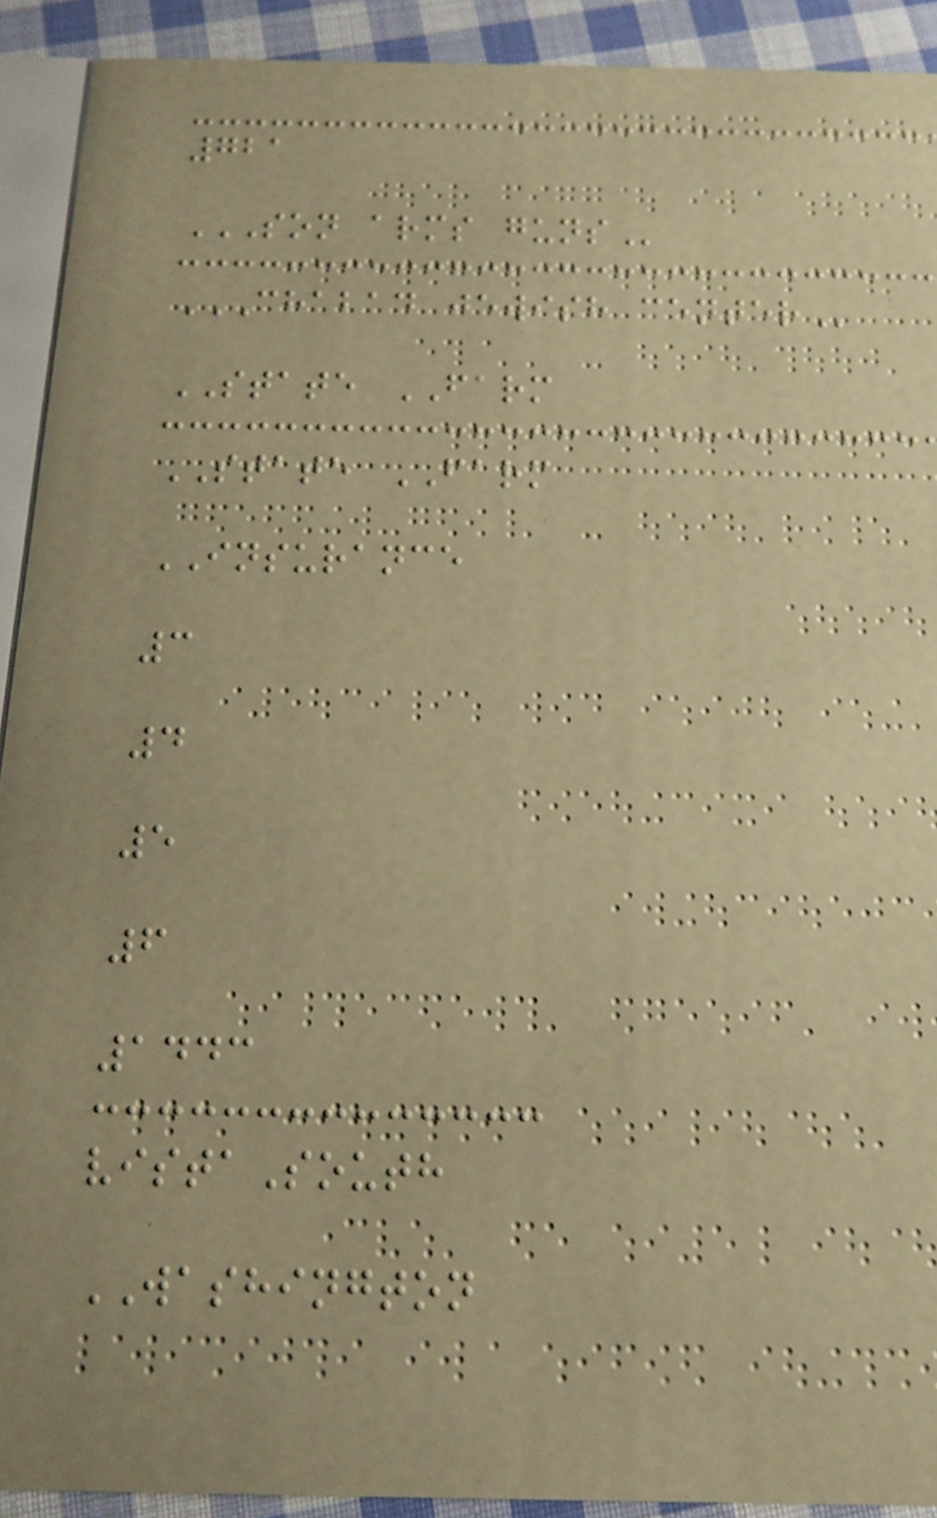721
SON ARMS GUNS
CHABAD JEWISH CENTER
STATE FARM
STATE FARM
INSURANCE
3
4
5
6
1443
vistaSouth
WASHINGTON
